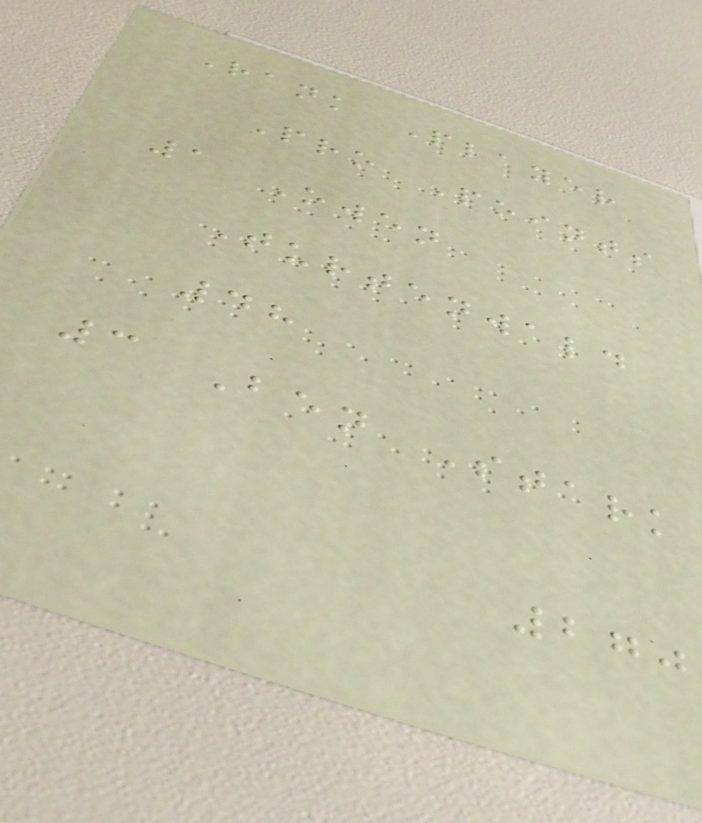Rank Player
Pro Points
1 Owen
Turtenwald
48
3 Ben Stark
270
